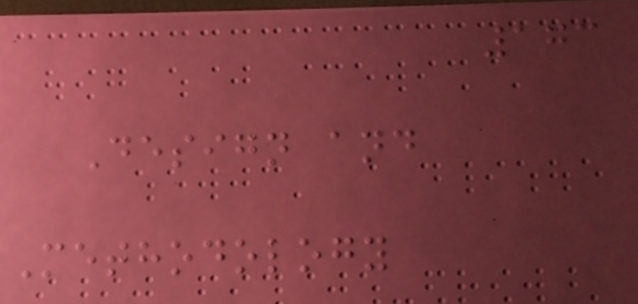173
Design and
Methodology
